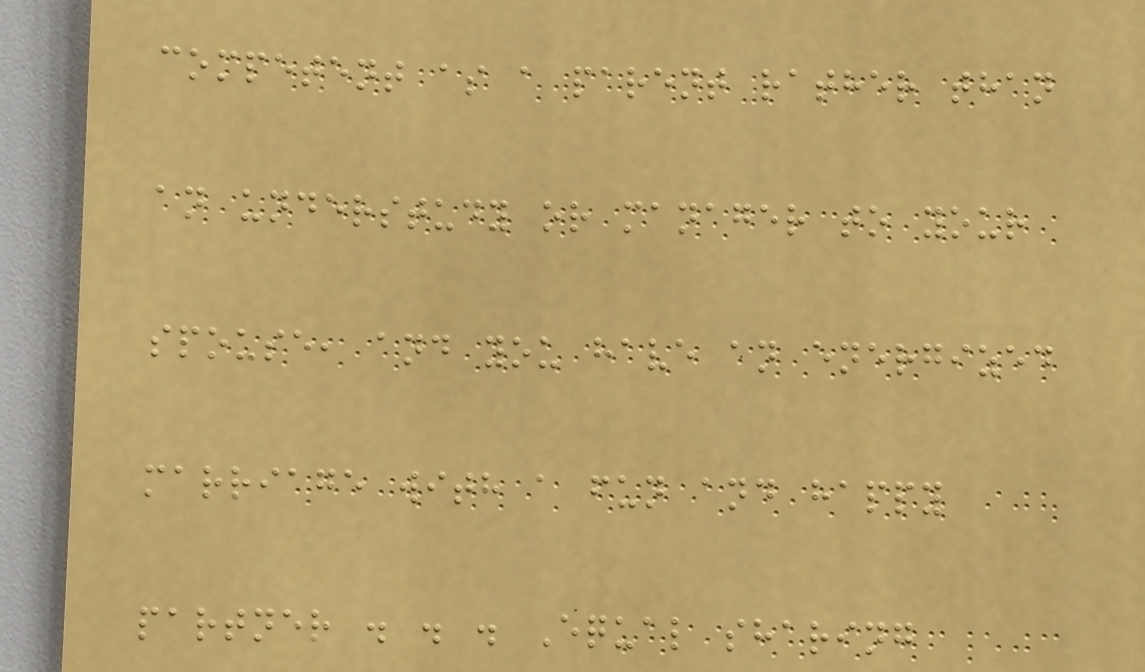competent as a parent rather than
an understudy or manager to your
spouse, and you have an energized
marriage with a fun and happy
partner . . . Equal sharing
